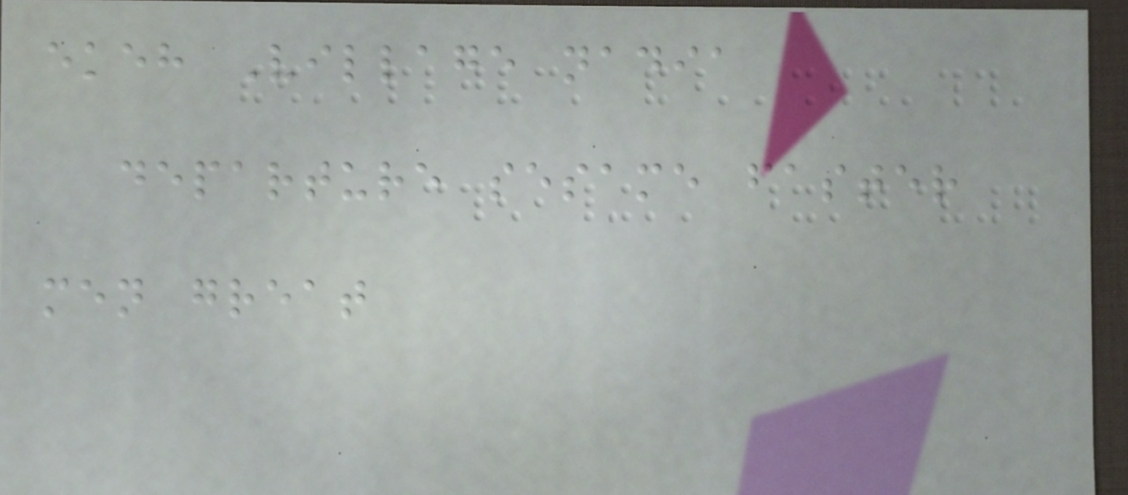ekeh Village nadia
departure sesame faster
men great
